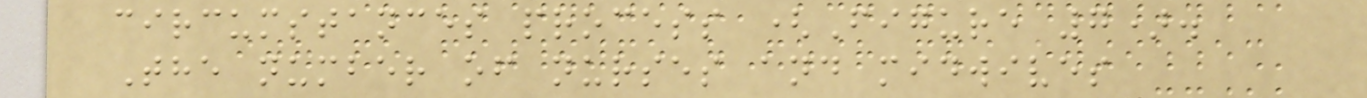circumstances process (Figure 7).
The number of nurses and midwives
